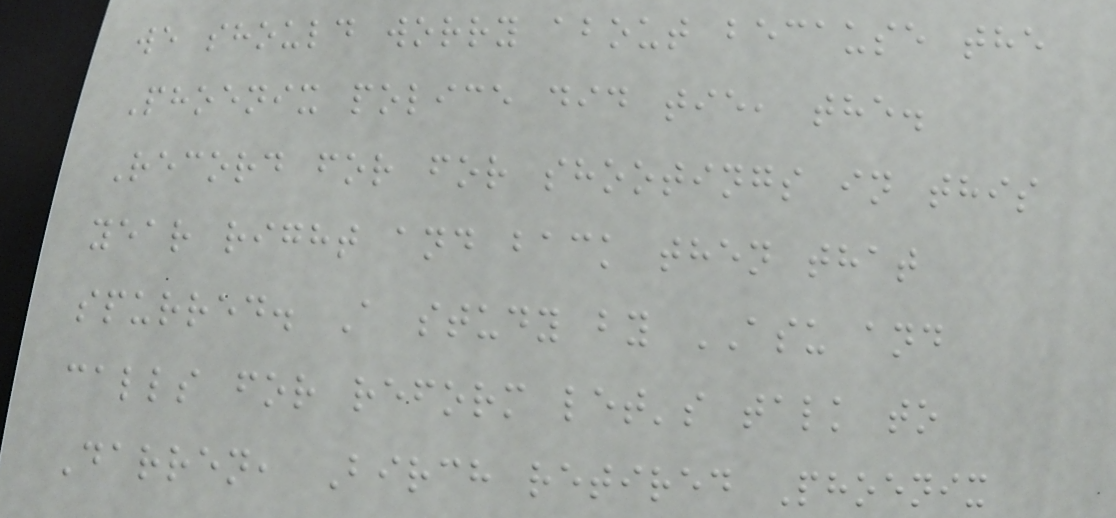we should worry about because the
Phoenix police did tie, the.
Record for for shootings in this
year right and back then that
spurred. A study by ASU and
calls for reform let's talk to
Darren, Birch retired Phoenix
